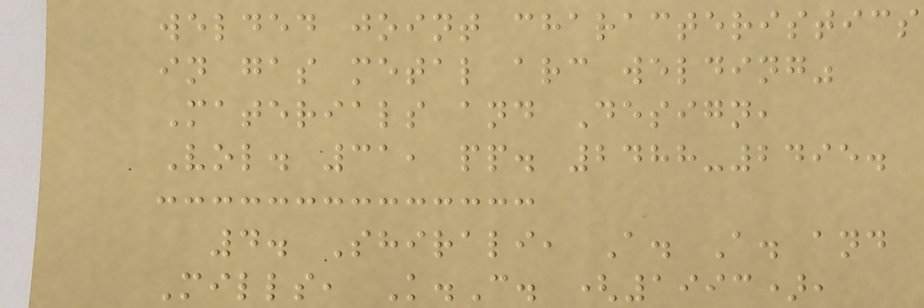welded joint characteristics
in gas metal arc welding"
Materials and Design,
Vol. 31, pp. 2488-2495.
4. Shirali, A. A. and
Mills, K.C. (1993),
